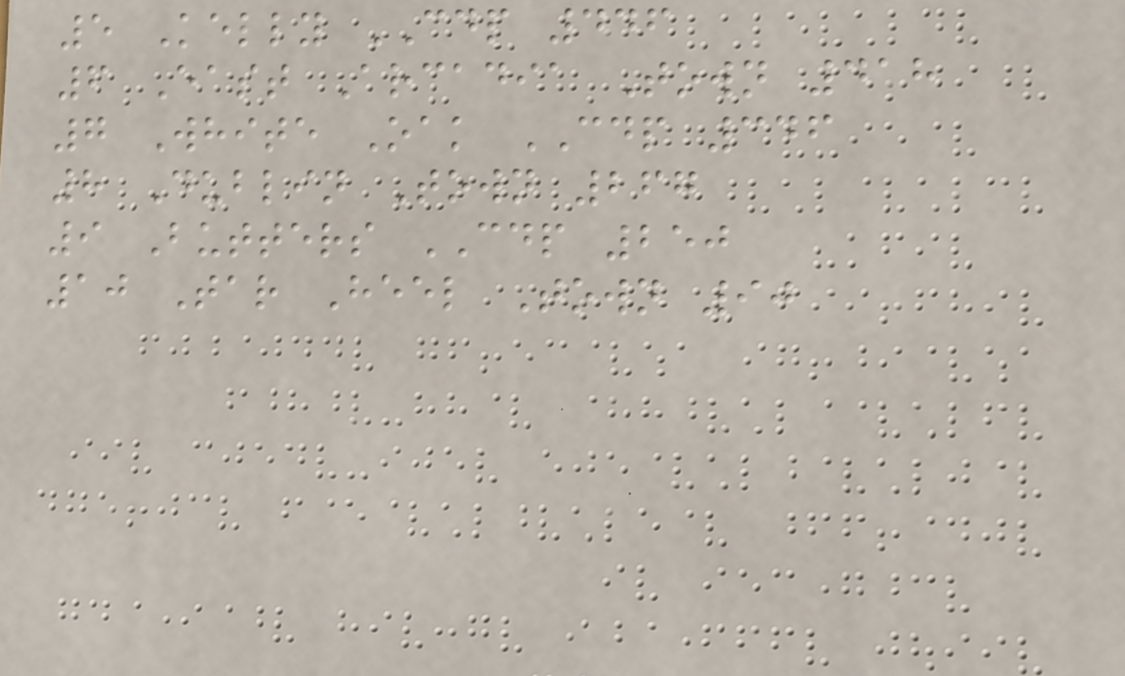5 Kelly CDP 446
6 East Arcadia Town 418
7 White Oak CDP 346
8 Dublin Town 267
9 Butters CDP 250
10 Tar Heel Town 90
